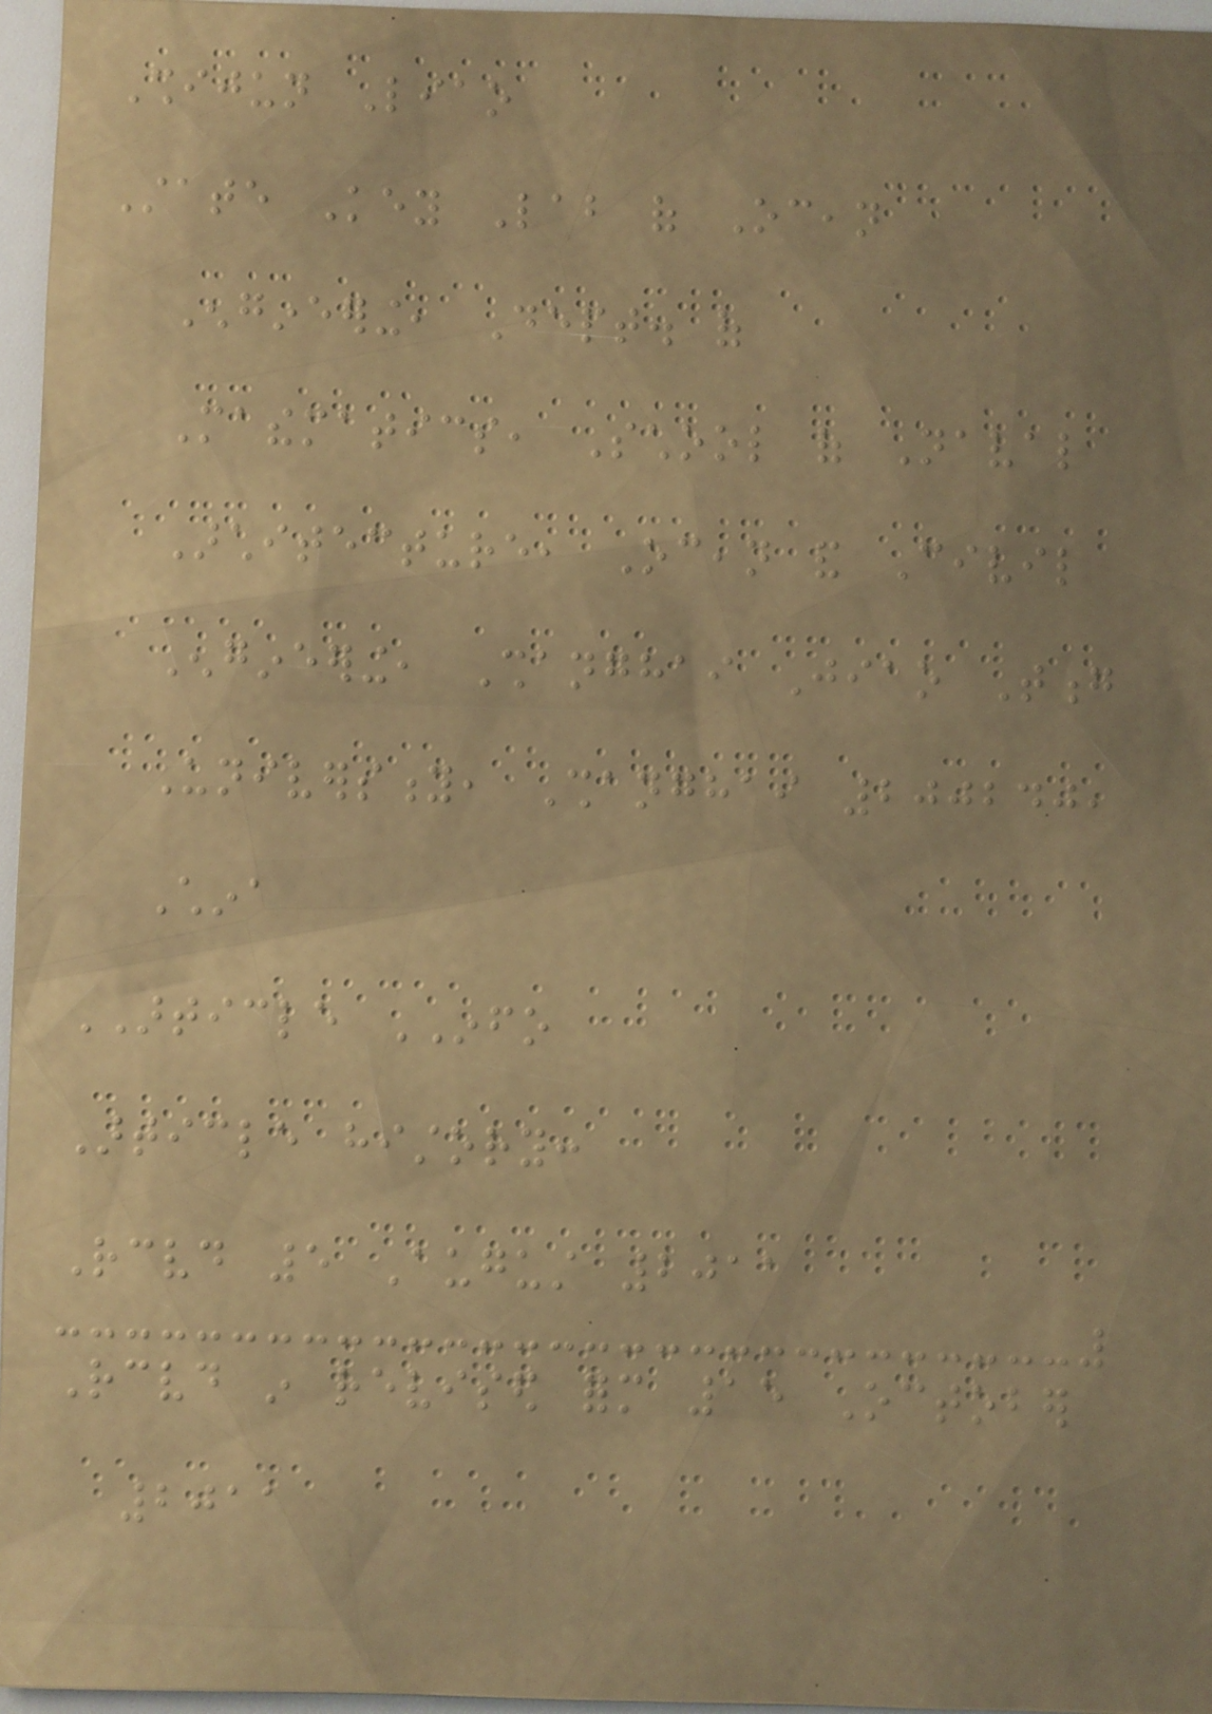Shijun Liao
State Key Lab of Ocean
Engineering, Dept. of
Mathematics, School of Naval
Architecture, Ocean and Civil
Engineering, Shanghai Jiao Tong
University, Shanghai 200240,
China
ARTICLE INFO
Article history:
Received 5 August 2011
Received in revised form 15 October
2011
